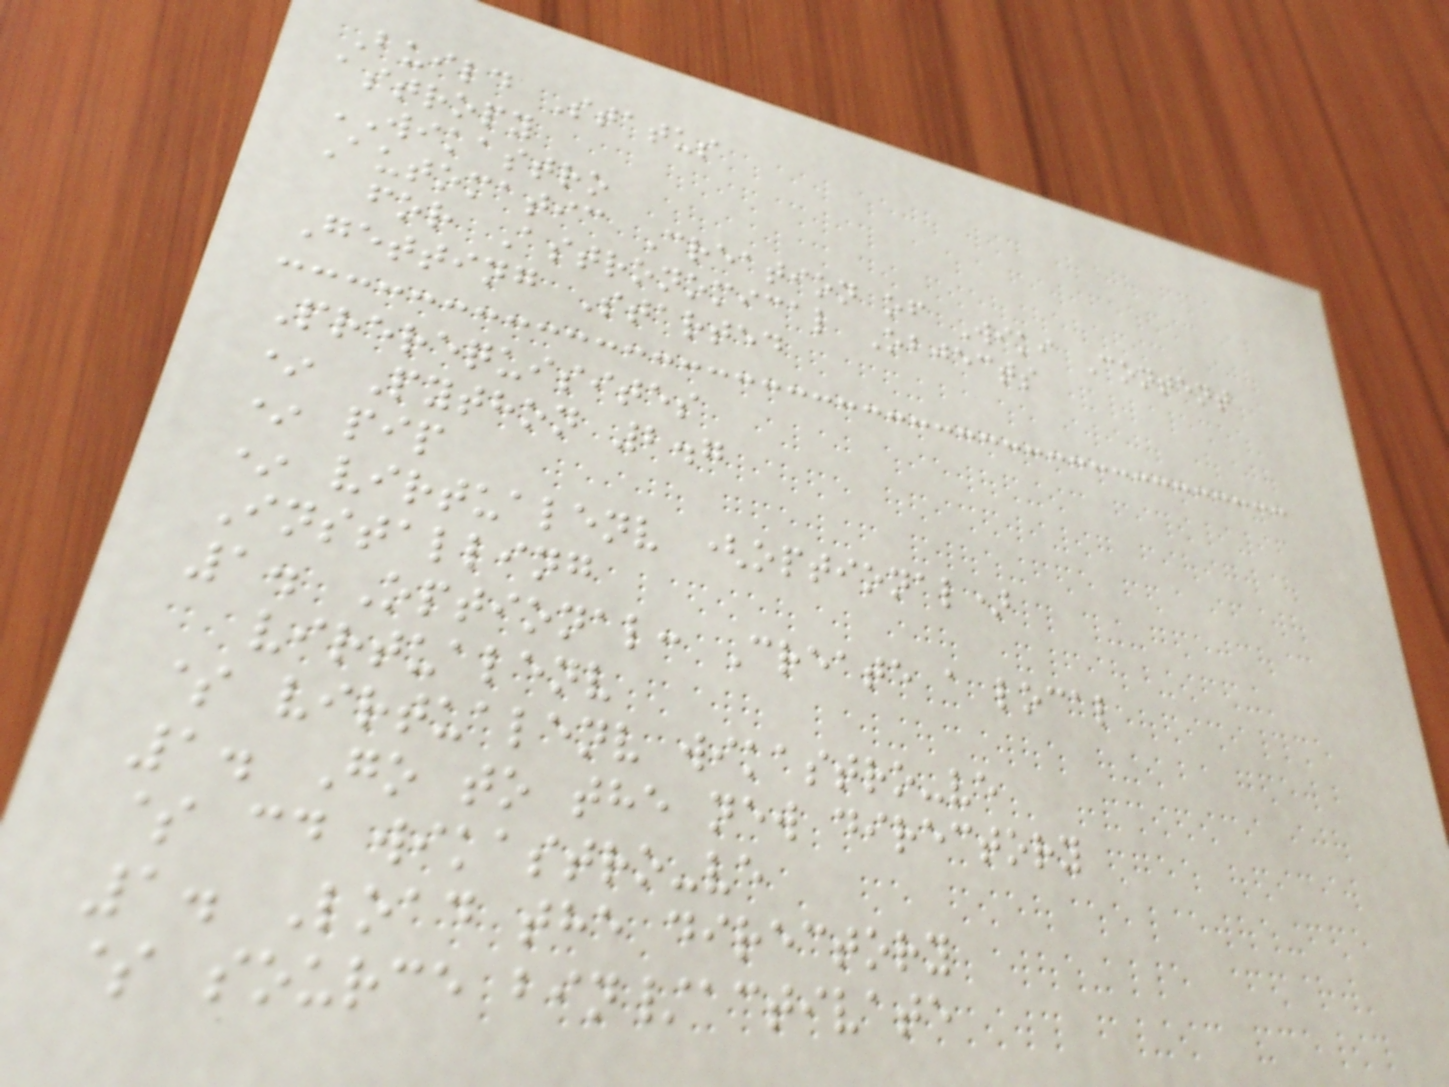Build Status
astropy
WIKASTRO
Automatic Creation of Wiki Content
for Astronomical Objects
Getting Started
Prerequisites
* Python 2.7
* pip
* virtualenv (optional)
Installing
1. Optional: Create a local
virtualenv
$ virtualenv wikastro-ve
1. Go to the new directory
$ cd wikastro-ve
1. Load the directory
$ source bin/activate
